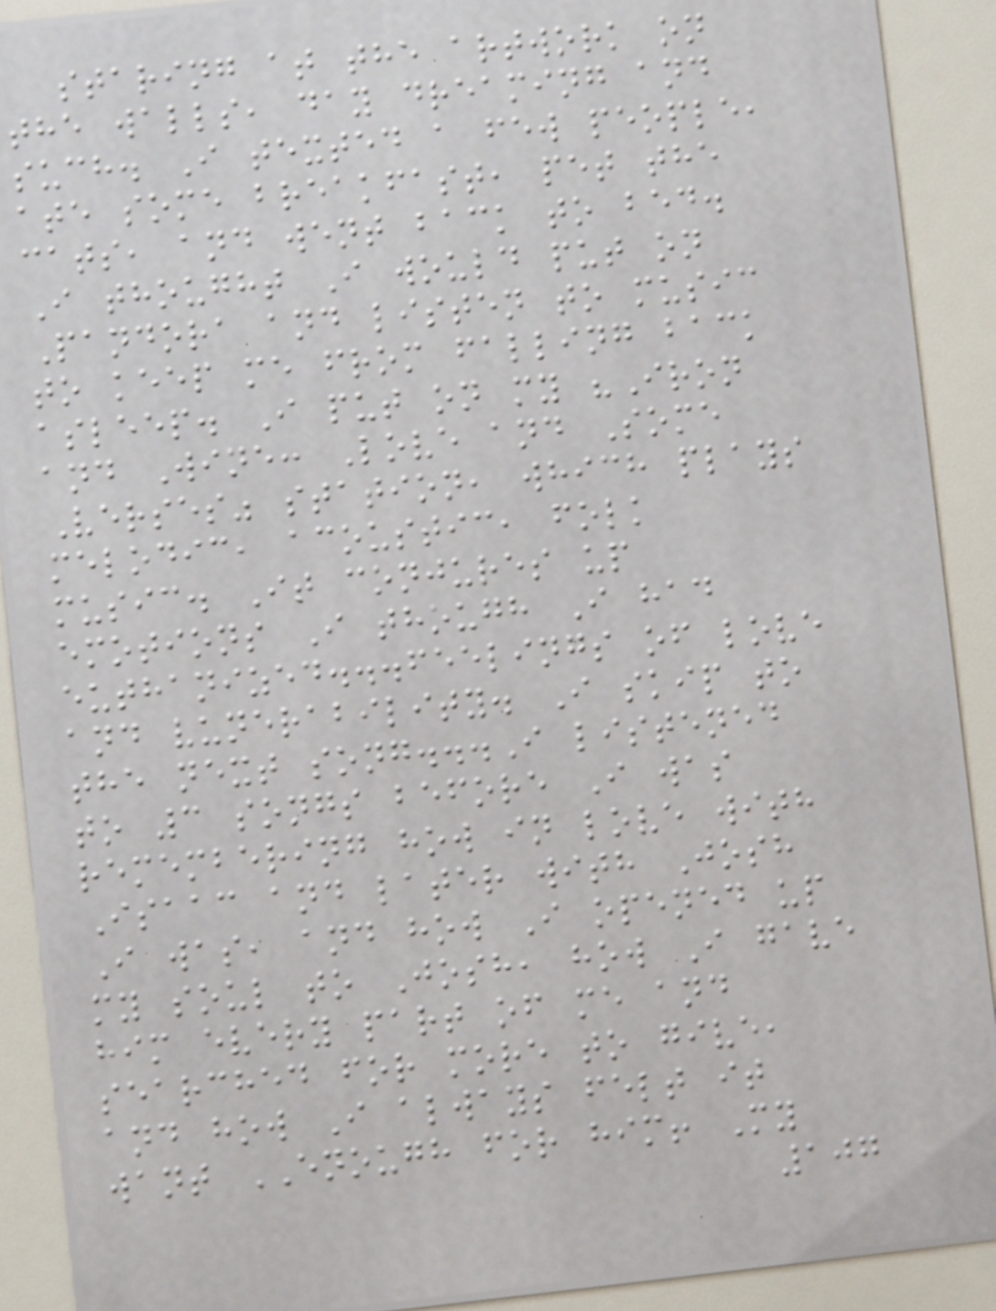staring at the artwork on
the walls, day dreaming and
such. I texted a few people,
ate some breakfast, pet the
cats, and went back to bed.
I thought I would put on
Pandora and listen to music
to keep me from falling back
asleep. I put on my "Iron
and Wine: Love and Some
Verses" station, which plays
melodic, acoustic, folk
music. It conjures up
emotions I though I had
euthanized...feelings of love
and vunerability. I skip to
the next song...I listened
to 3 songs before I was
remembering how in love with
Isaac and later with Josh
I was, and how I opened up
my soul to Josh, how I gave
him every part of me and
searched for more to give,
and how I always felt it
want ENOUGH for him! My
107
